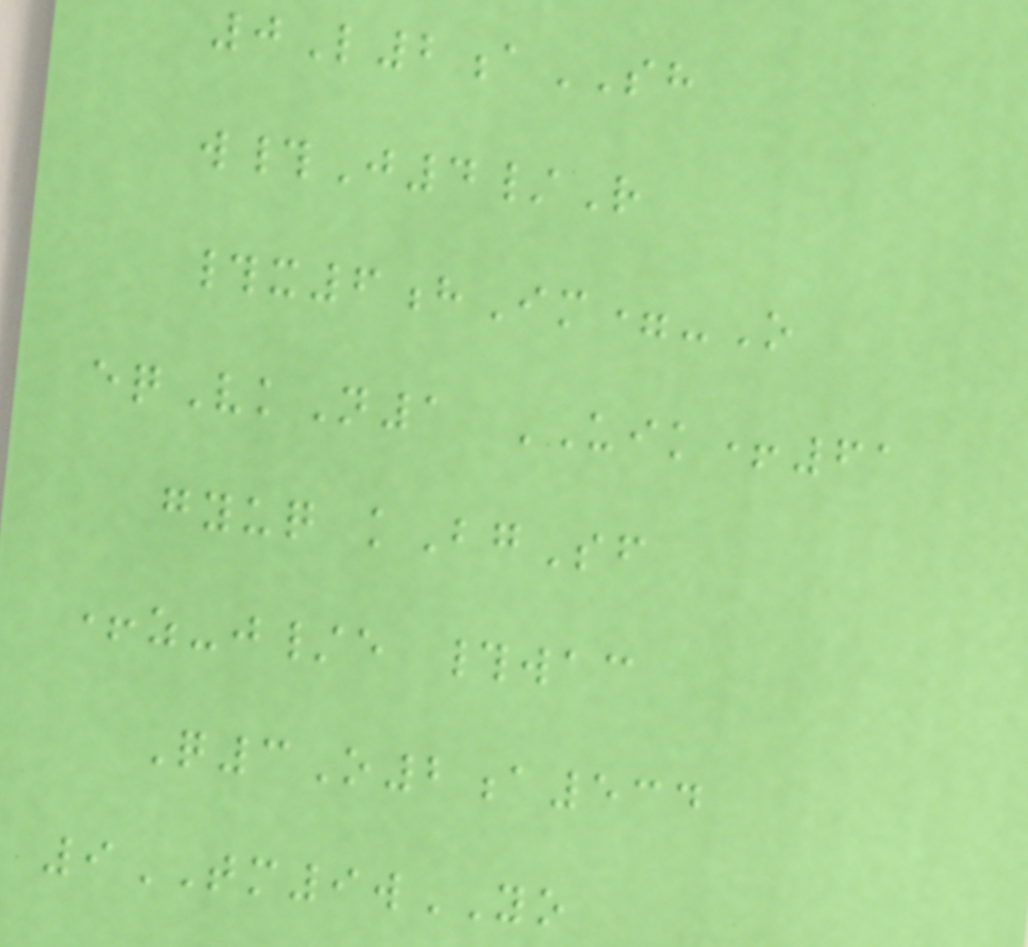0L2aSH
w#J4/R
#x6hIm=-O
eqVkN1 UIK+61
gyuq kBgSf
+z-j/e #wac
Q3O2a534
9TM9wYO
